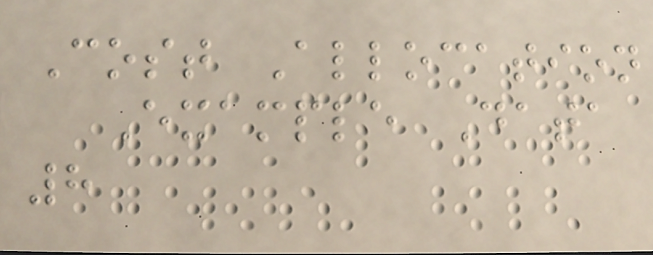Cost Allocation
Example Data
8
